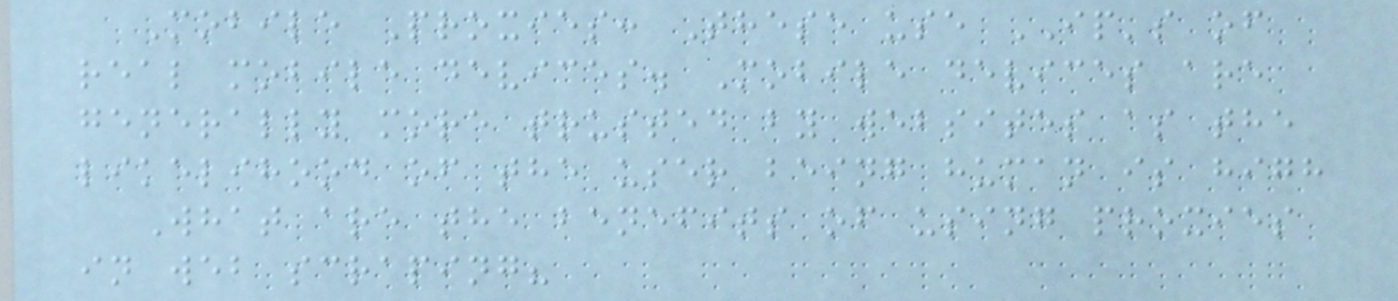Mobile Proxies: These use IP's of
real mobile devices. Mobile devices are
generally more trusted by websites as the
likelihood of the user being human is high
What are the benefits of using proxies
in web scraping?
